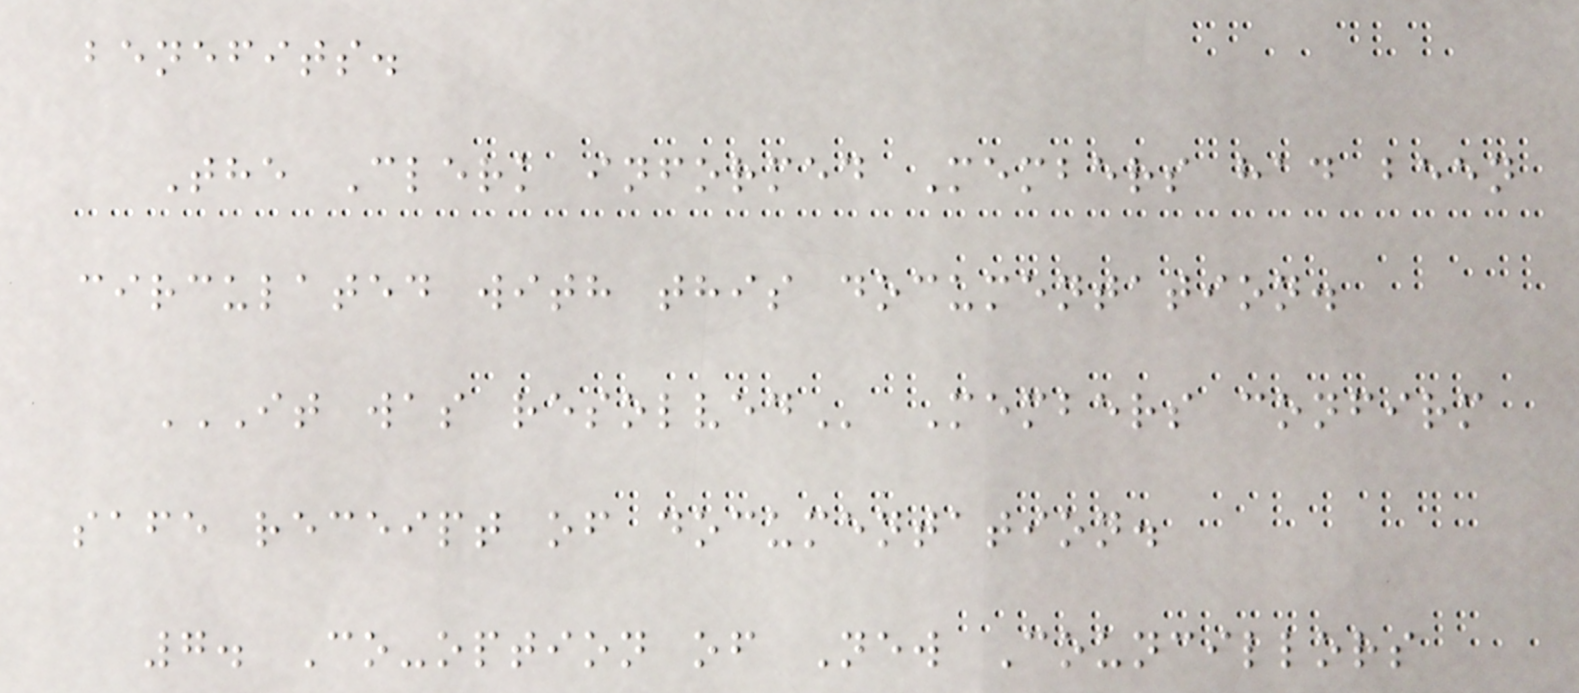benefits.
The Clerk informed Members had been
circulated with this documentation.
IT WAS RESOLVED Members confirm
safe receipt of documentation.
7. Co-option of New Councillors
